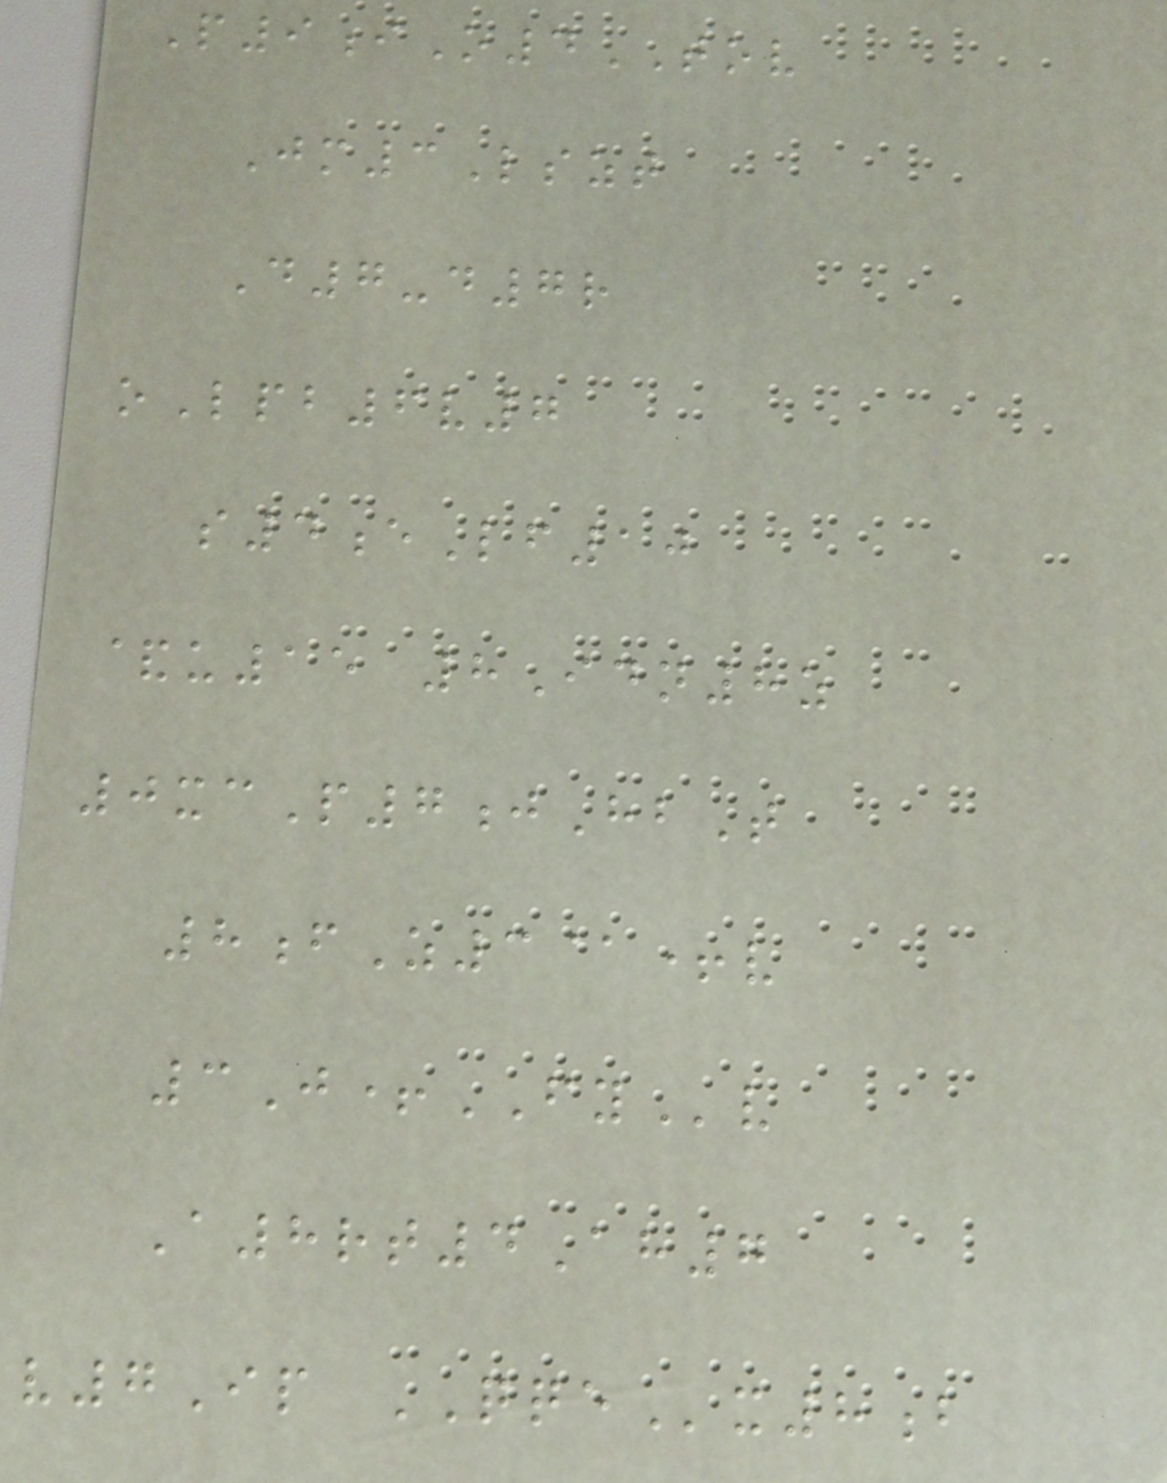P9iO4TOV
Jm3Lszt
D7-d7r
oLpb6v7
s4eLf10
&u15 8Idn8z
0xcP7jHbT
8fZ3@+v
3J+FYv
A8rt4Ah7
v7Ip QQEx8b
